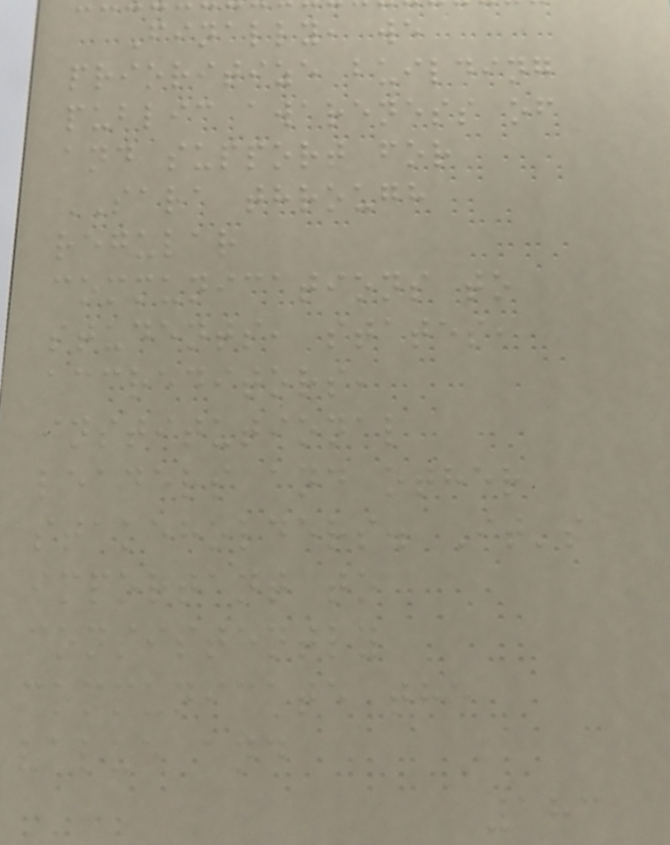Finally, we
prioritize building
public awareness of
and support for
SARA through
regular
communications to
students, states,
accreditors,
institutional
leaders and other
stakeholders. It's
important to
consistently
communicate the
value and
183
